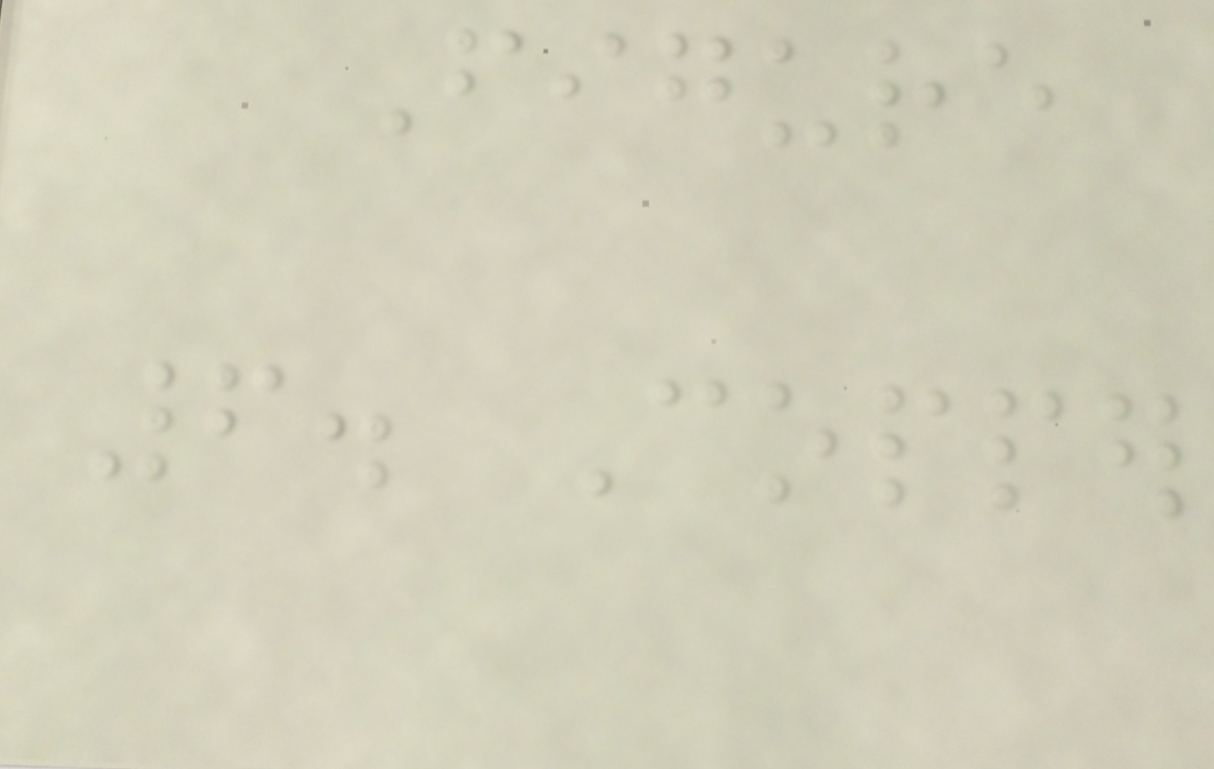Figure
6. Copper
